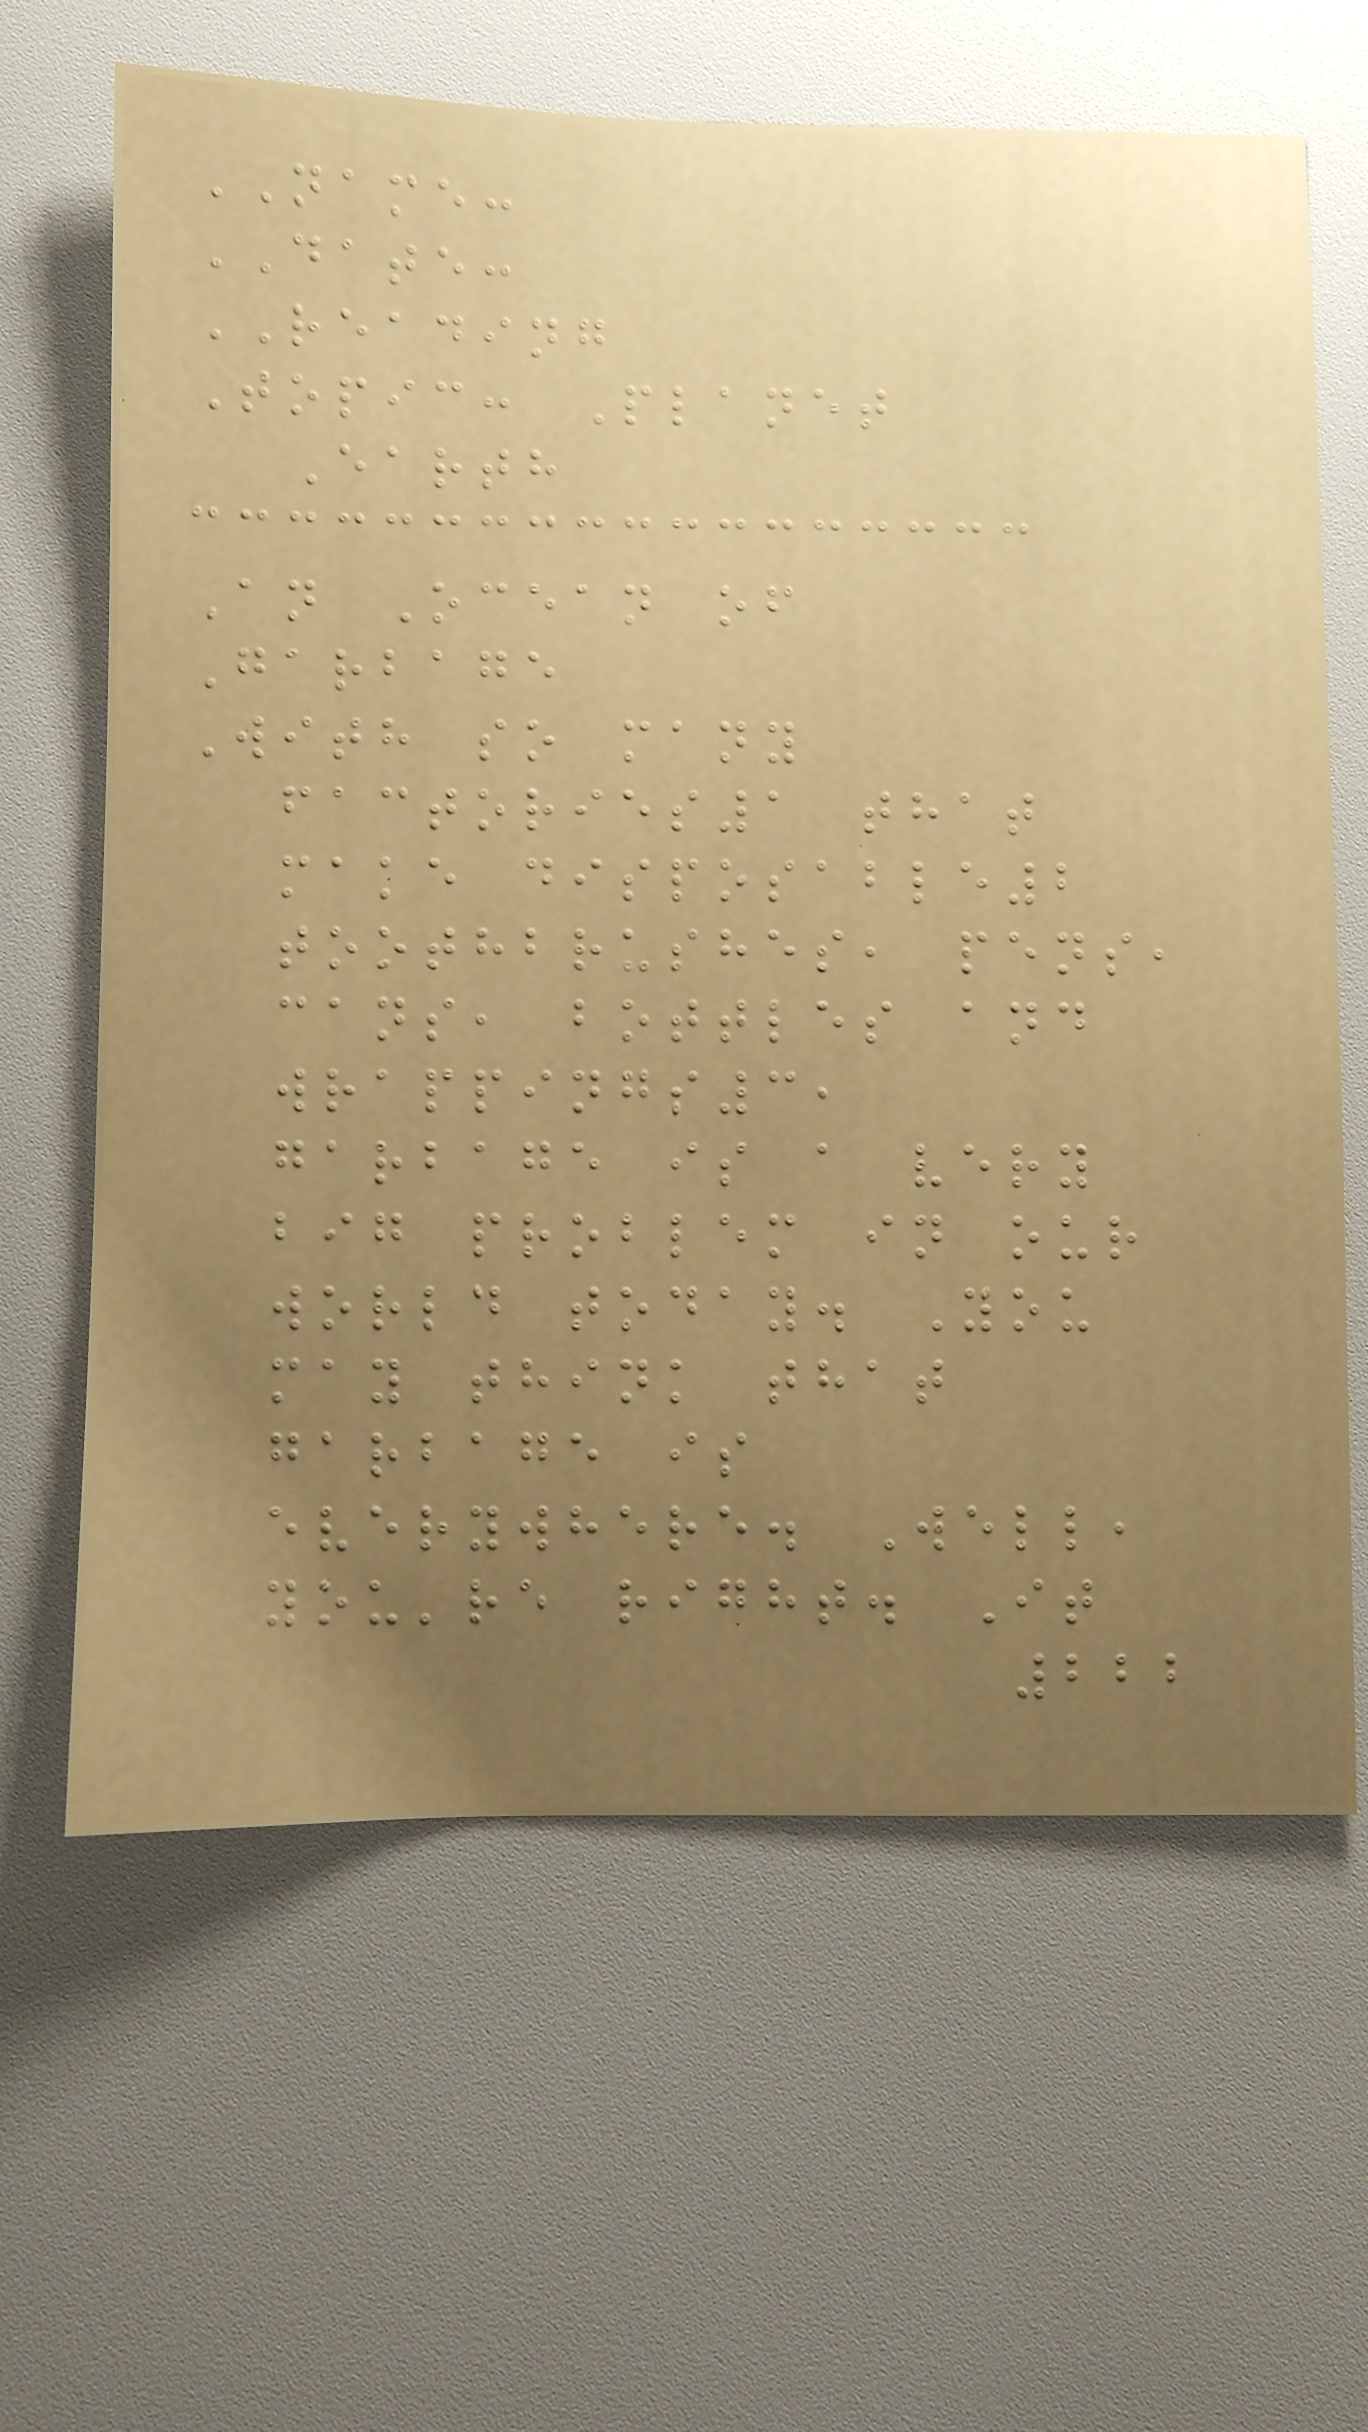NAME:
DATE:
READING
Topic: Planet
Earth
An Ocean of
Garbage
With so many
factories1 that
make disposable2
toothbrushes, pens,
cans, bottles and
wrappings3,
garbage is a very
big problem in our
world today. You
may think that
garbage is
everywhere. Well,
you're right. It
222
